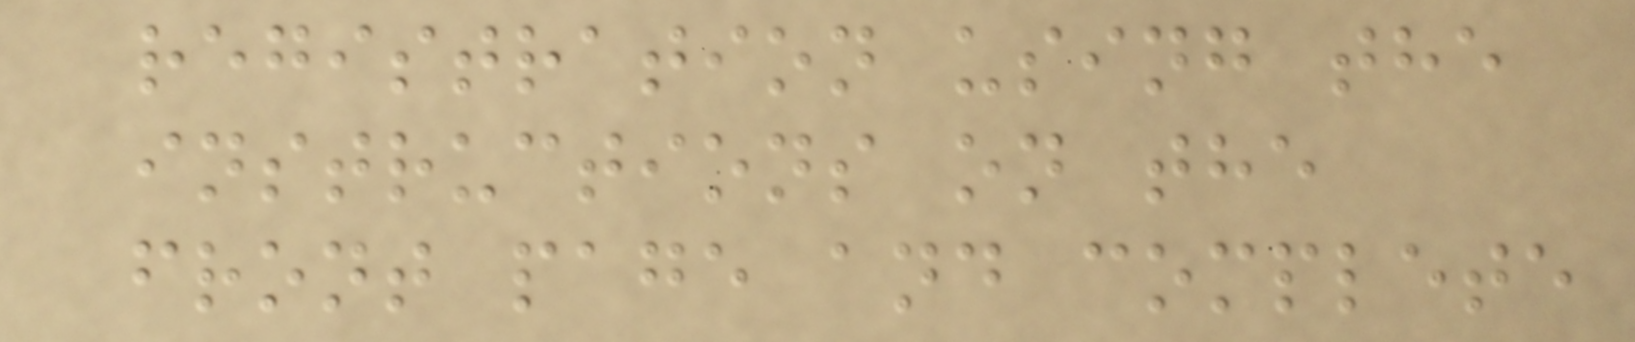registration using the
instructions on the
front page and complete
